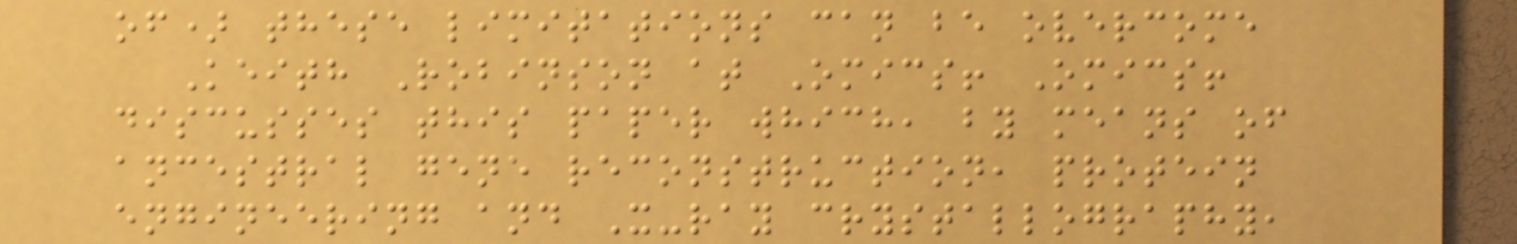of) these limitations can be overcome
Keith Robinson at Omics! Omics!
discusses this paper which, by means of
ancestral gene reconstruction, protein
engineering and X-ray crystallography,
